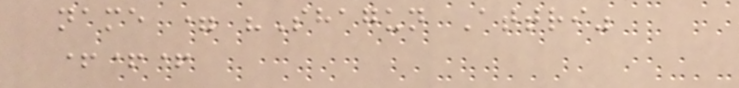name = "Shagun Attri"
+++
